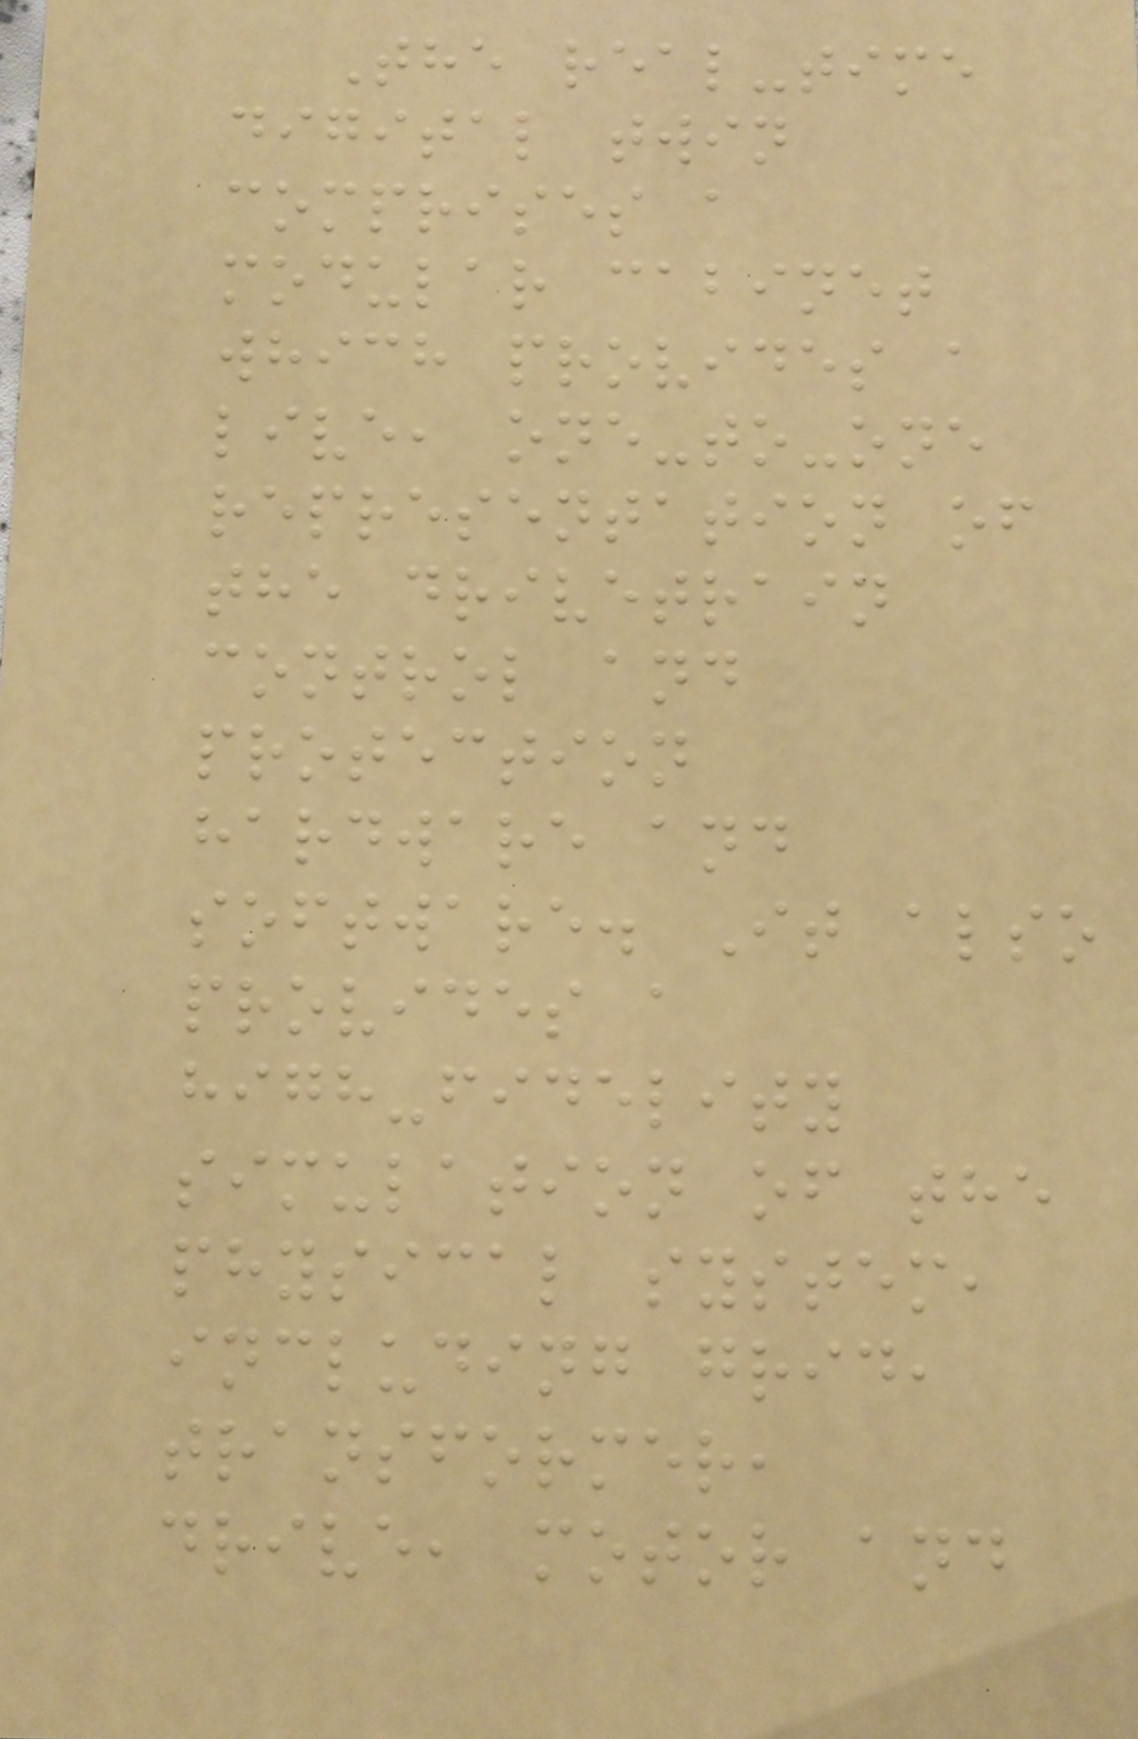The real-time
digital twin
comprises a
modular cabinet
which provides a
live, one-to-one
representation of
the drivetrain
control and
protection
hardware and
software. It also
provides a
high-fidelity
simulation of the
physical system,
including grid,
transformer,
drive, motor and
